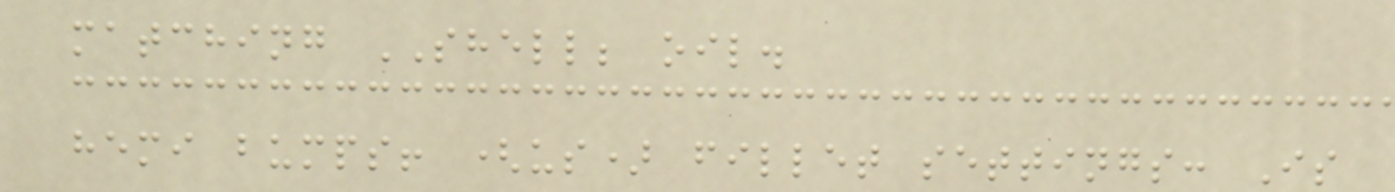matching SHELL; oil.
hemi bumps! (us) fillet settings: Is
